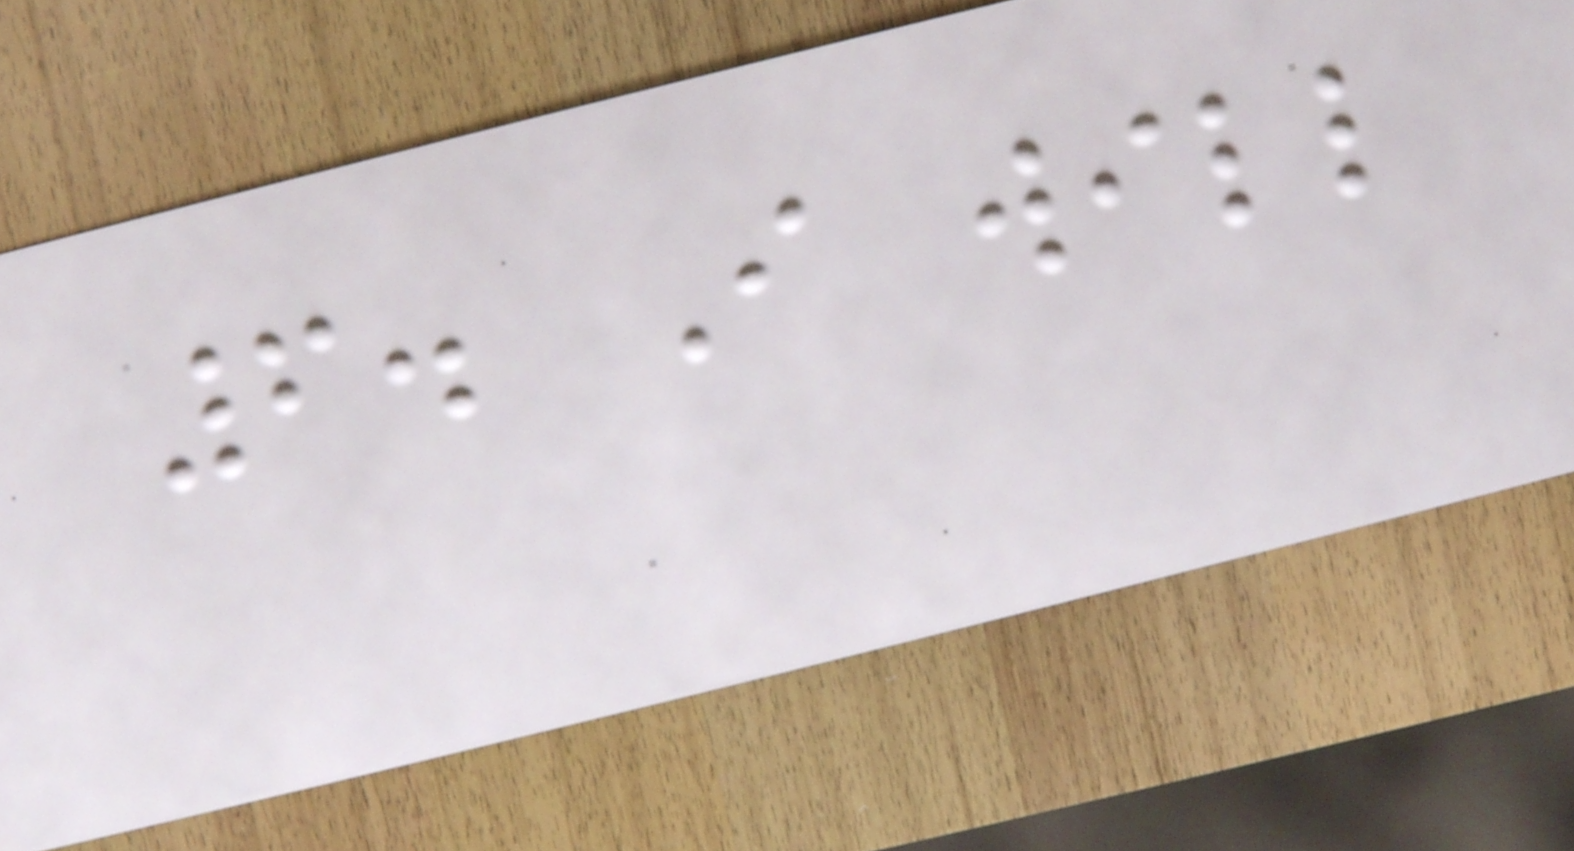6. I will
